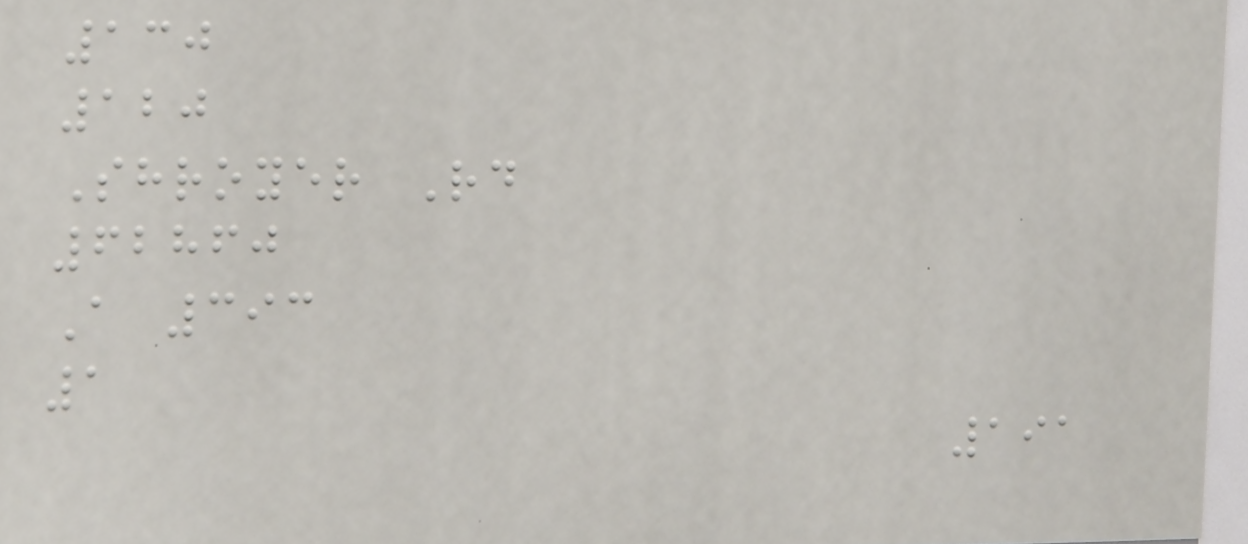130
120
Shroyer Rd
62860
A 393
1
191
